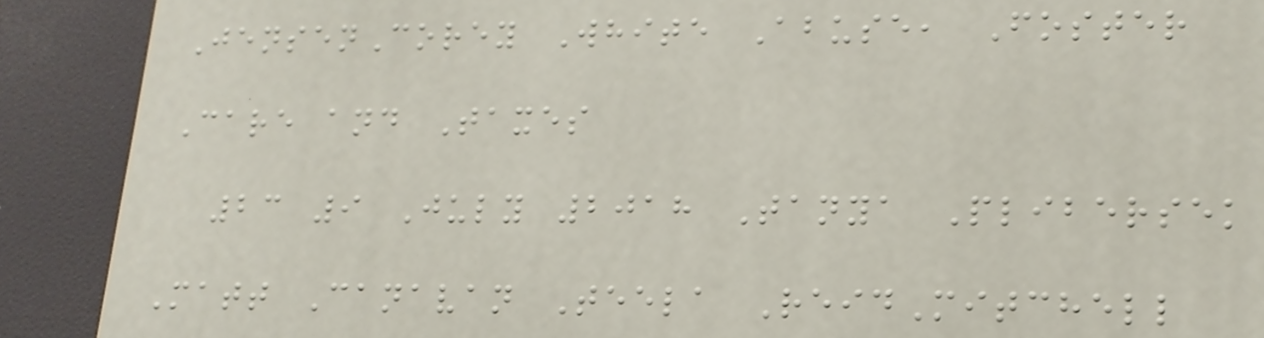JensenCorey White Abuse, Foster
Care and Taxes
23 9 July 2018 Tanya Plibersek
Matt Canavan Teela ReidMitchell
